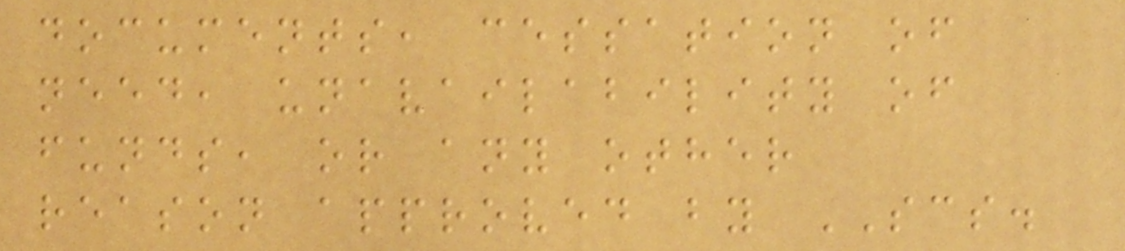documents, cessation of
need, unavailability of
funds, or any other
reason approved by SCS.
